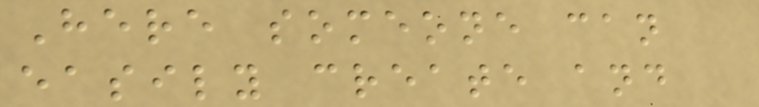Here someone can
easily create and
